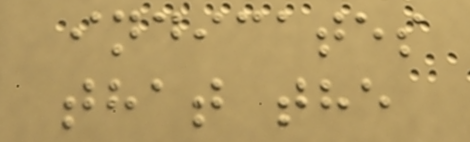indicates
that the
